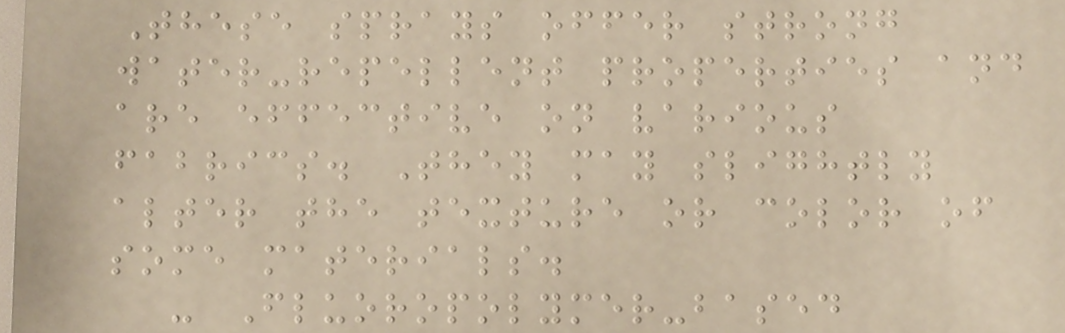These sprays offer strong
water-repellent properties and
are effective on various
fabrics. They may slightly
alter the texture or color of
some materials.
- Fluoropolymer-based
